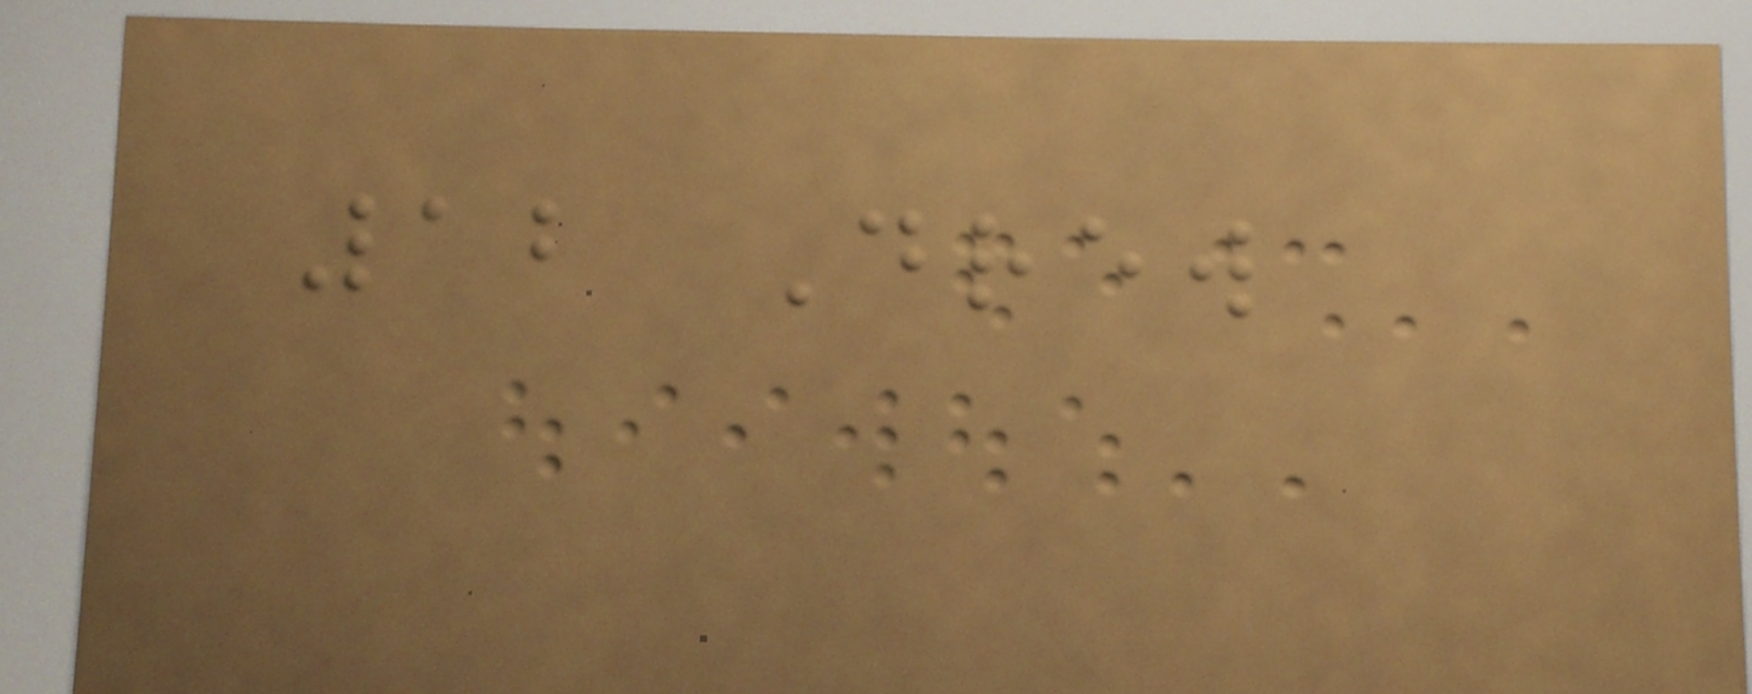12 Drew
